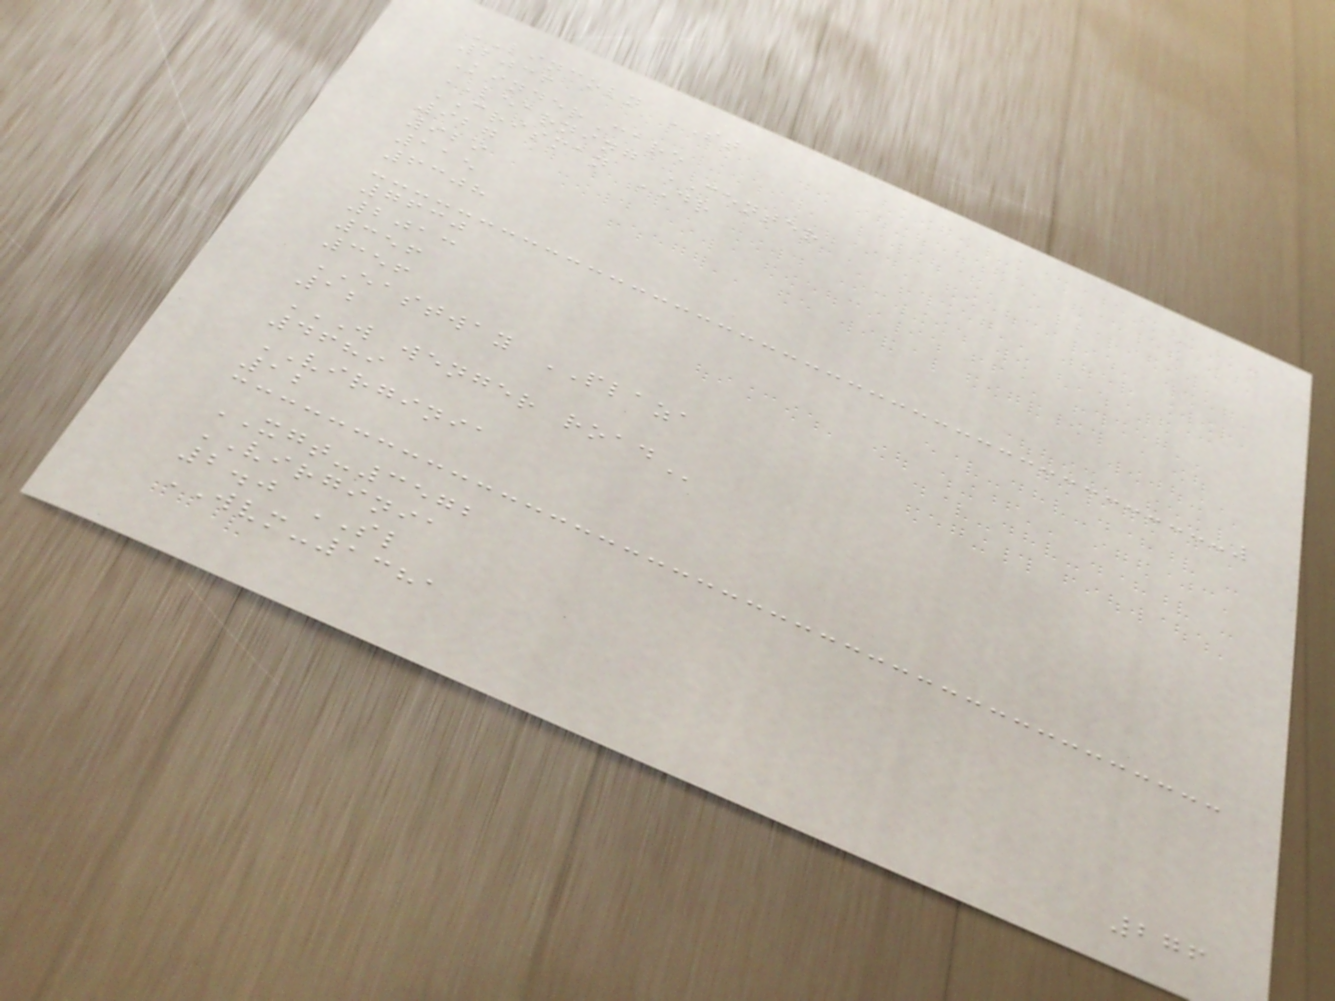LINCOLN ST
2036
KinderCare
LEARNING CENTER
CRISMAN DR
927
929
115
6308
7630
2013
356
356
EASTWAY PLAZA
12
W WENGER ROAD
4689
VIRGINIA
12
XGT-3572
VIRGINIA
2.0 SL
WVM-1381
276
